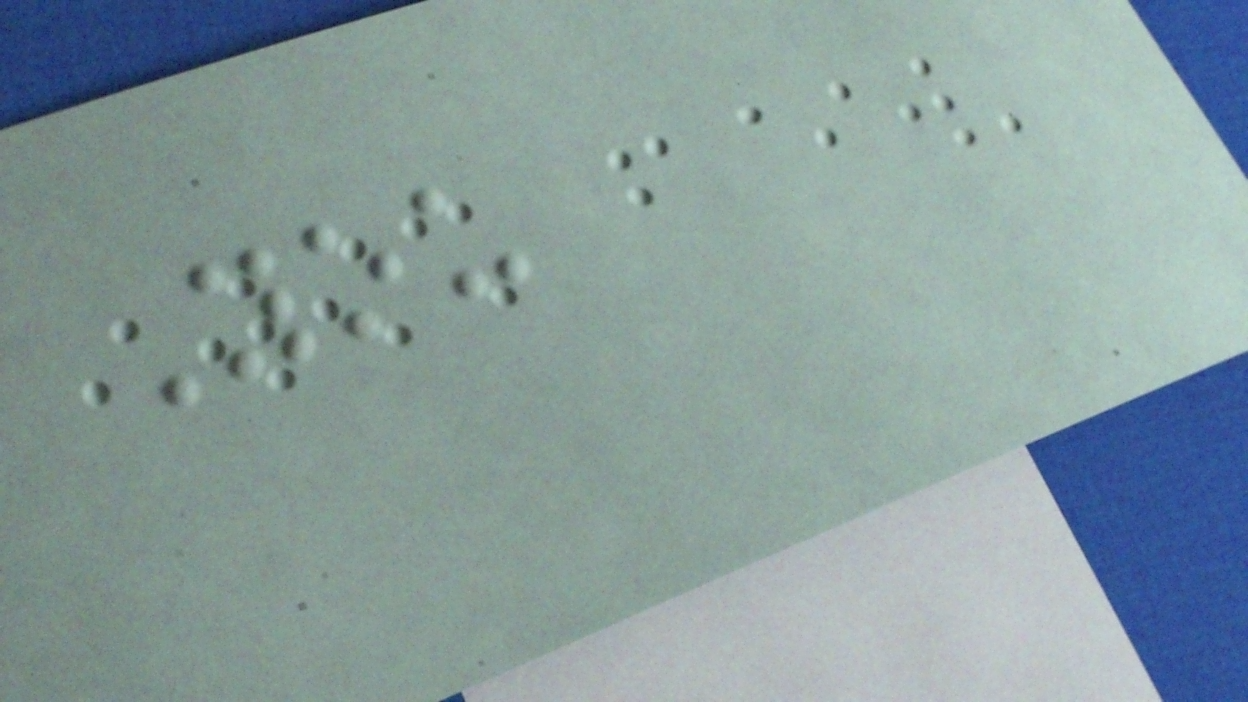You
